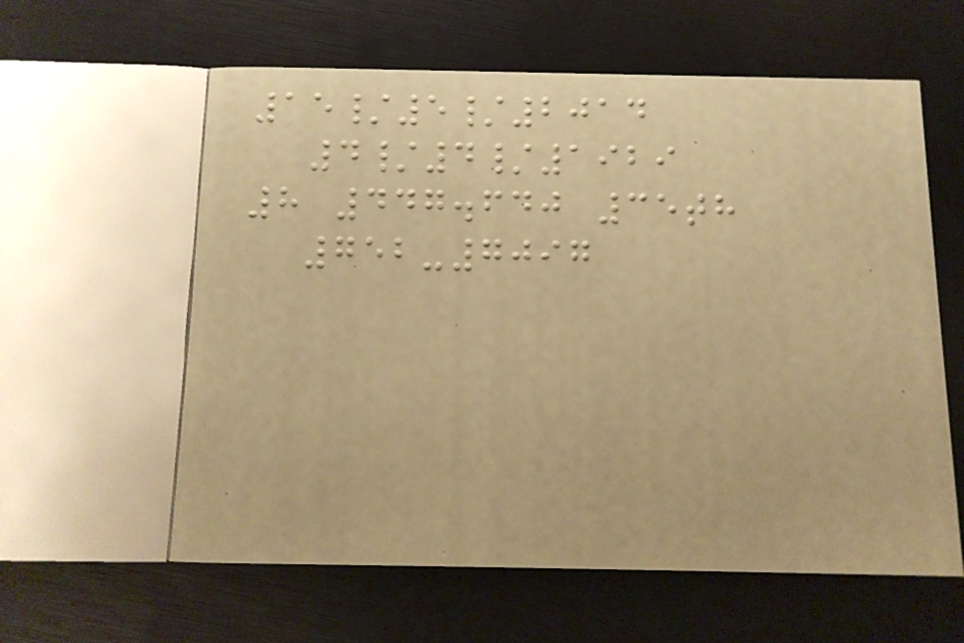15/5/2014
4/4/1929
8 447.640 35th
752-7097
